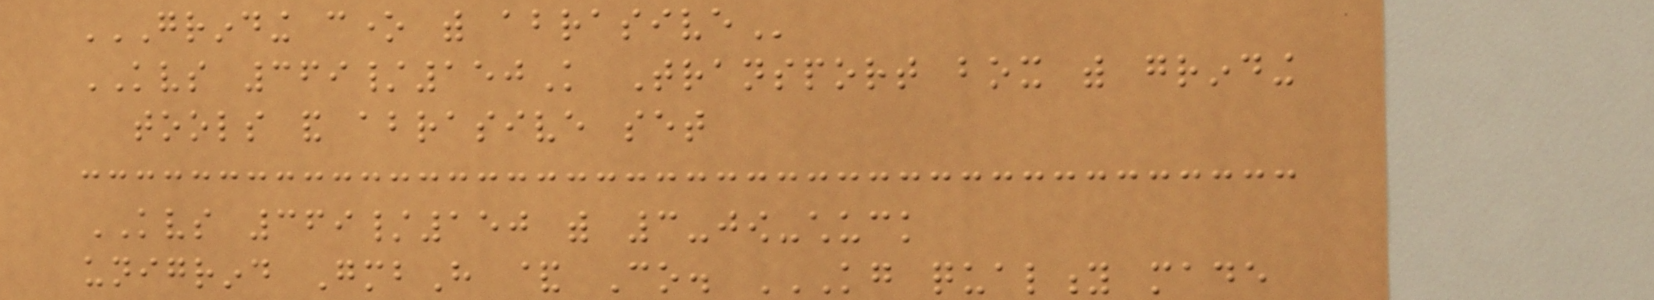GRINDING CONE WITH ABRASIVE
KVS 369/150K Transport box with grinding
tools and abrasive set
KVS 369/150 with 3-jow-chuck
unigrind GmbH & Co. KG QUALITY MADE
